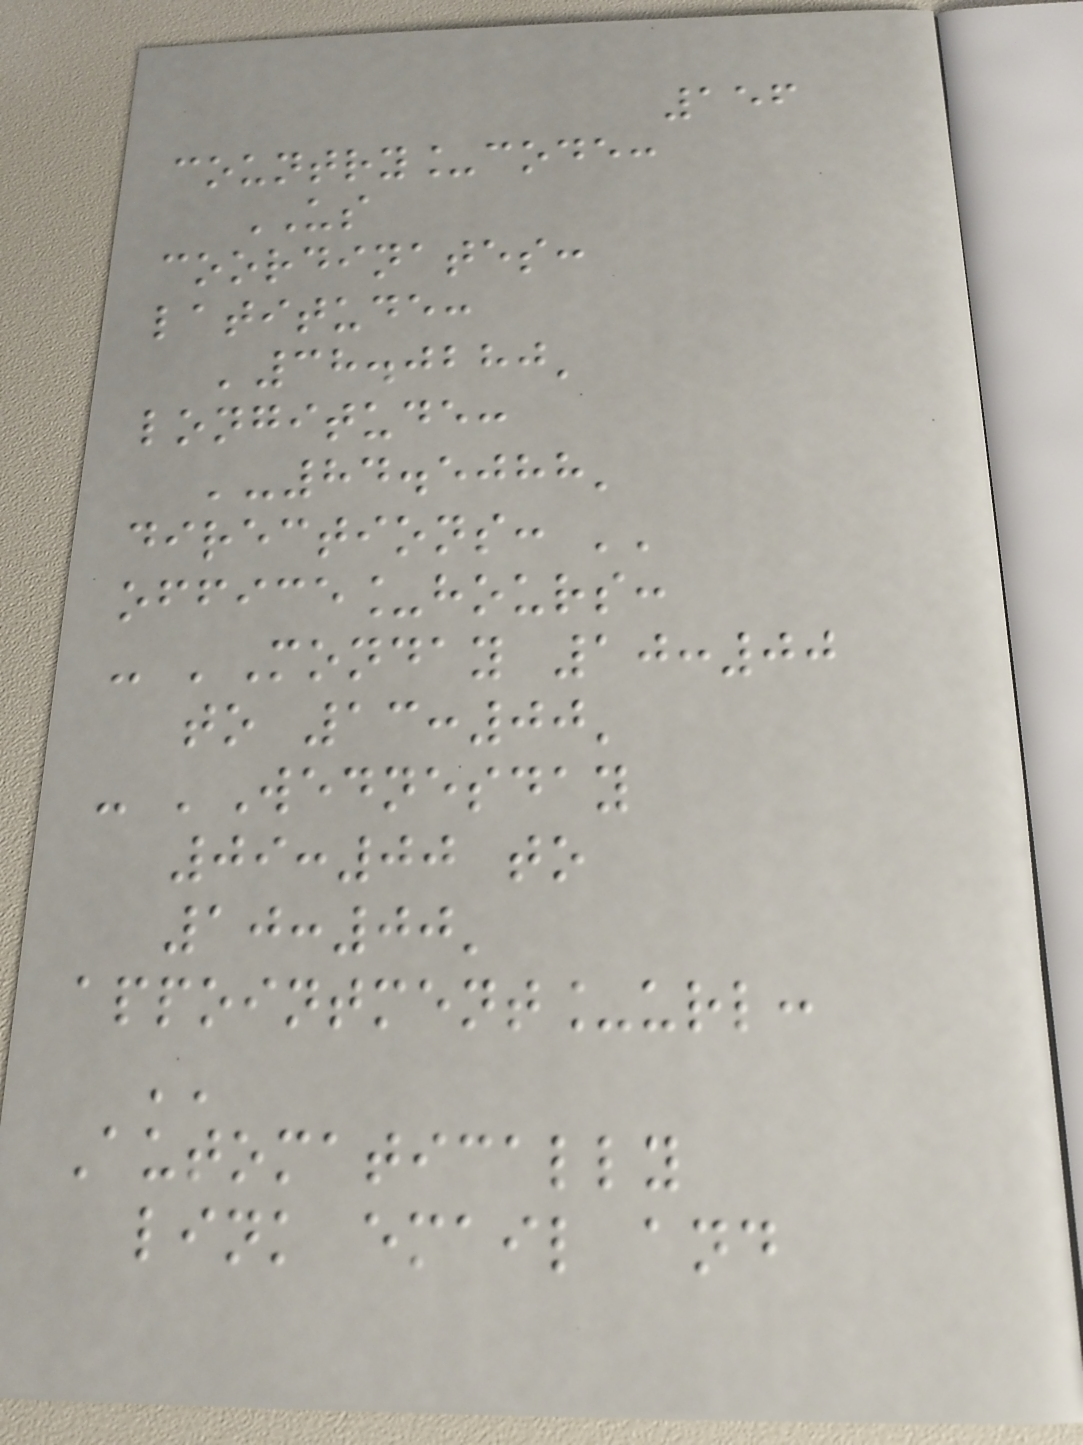156
country_code:
US
coordinates:
latitude:
'38.0280'
longitude:
'-84.5088'
directions: ''
office_hours:
- 'Monday 10:00
to 13:00'
- 'Wednesday
09:00 to
10:00'
appointment_url:
''
Automatically
link email and
